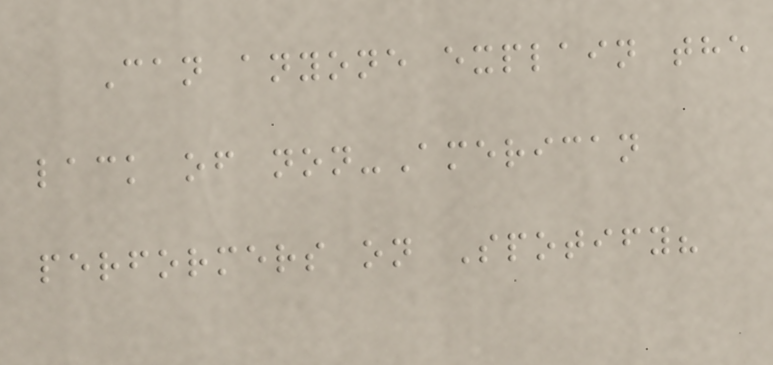Can anyone explain the
lack of non-American
performers on Spotify?
